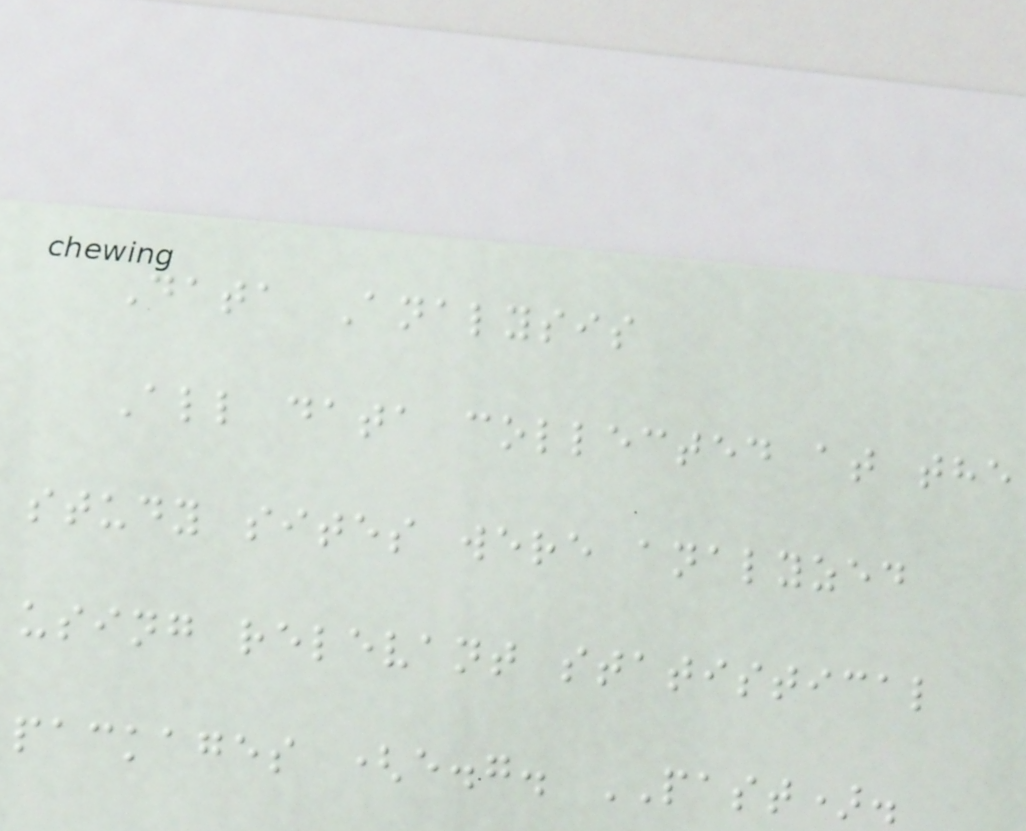Data Analysis
All data collected at the
study sites were analyzed
using relevant statistical
packages (e.g. PAST).
